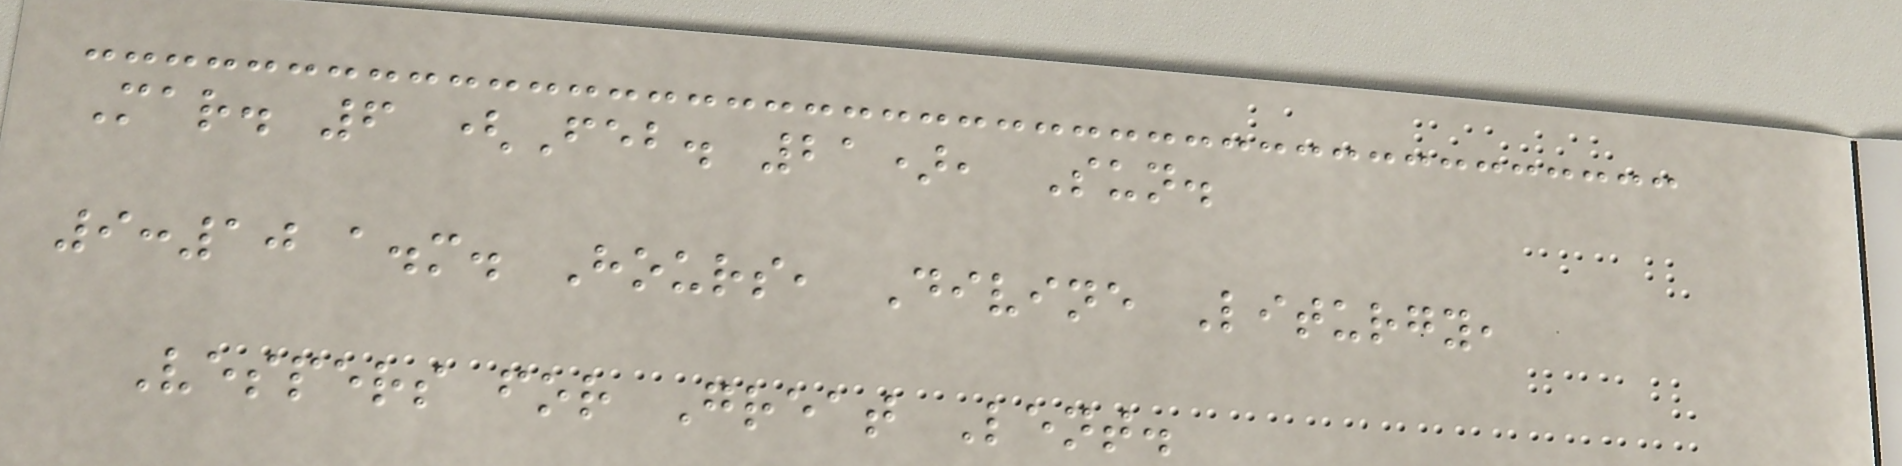Mar. 6 (Feb. 21), Sun.
9:10 a.m. Hours, Divine Liturgy,
Vespers for Great Lent.
